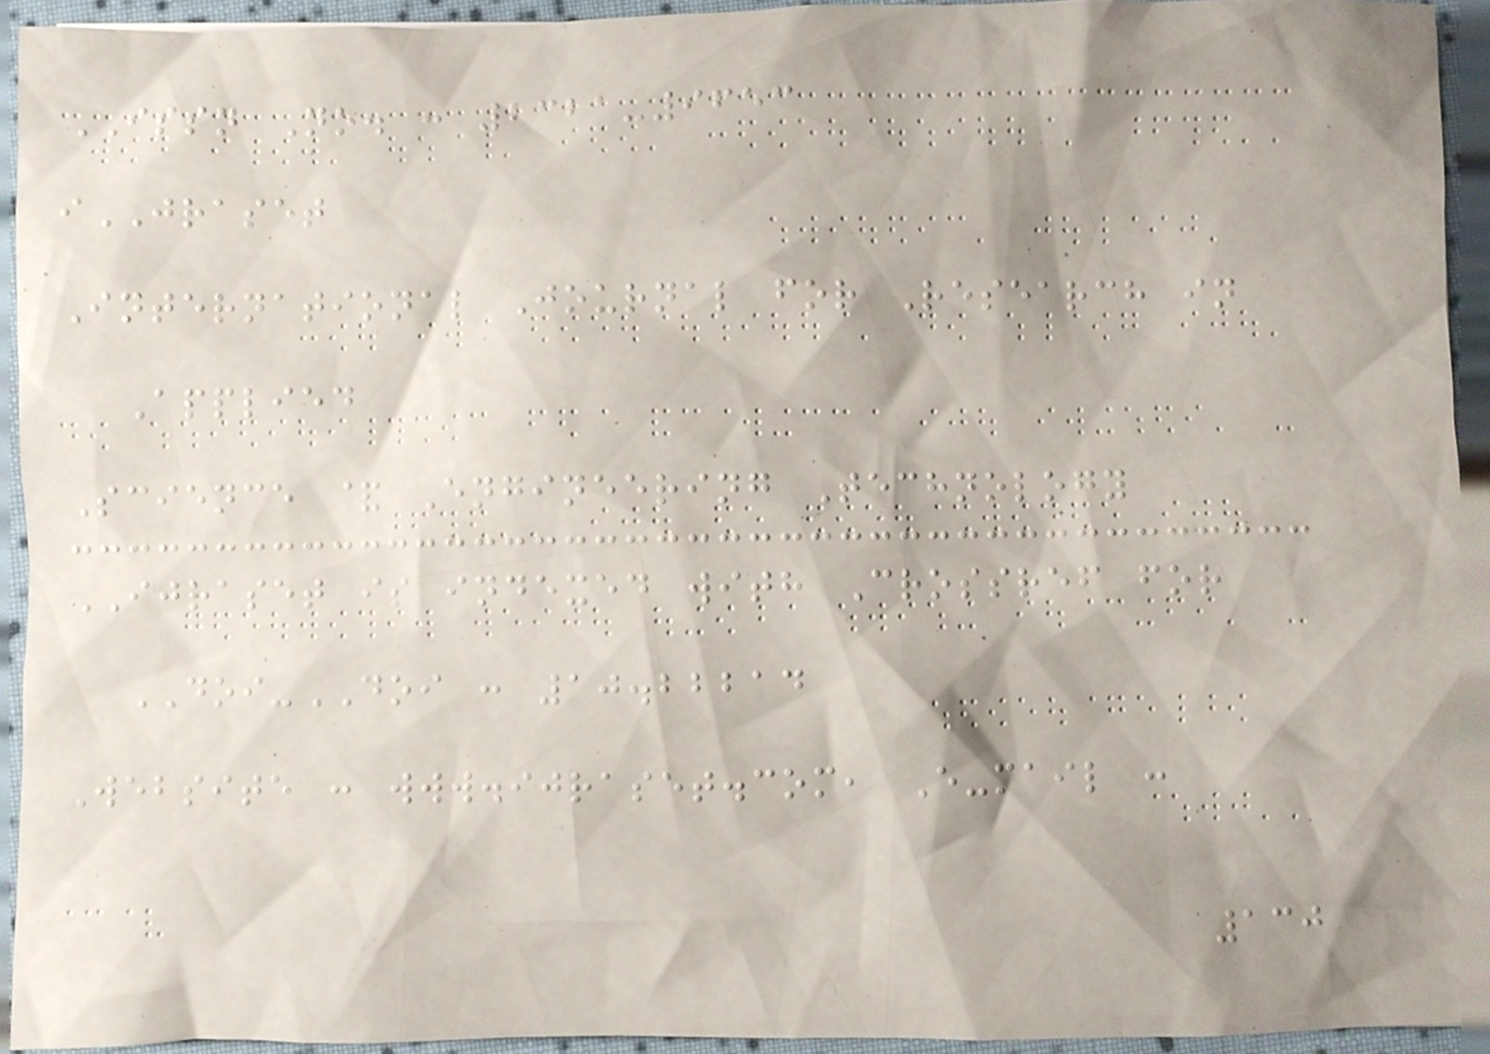ISSN No. : 2321-9653
iJRASET
International Journal for Research in
Applied
Science & Engineering Technology
IJRASET is indexed with Crossref for
DOI-DOI : 10.22214
Website : www.ijraset.com, E-mail :
130
